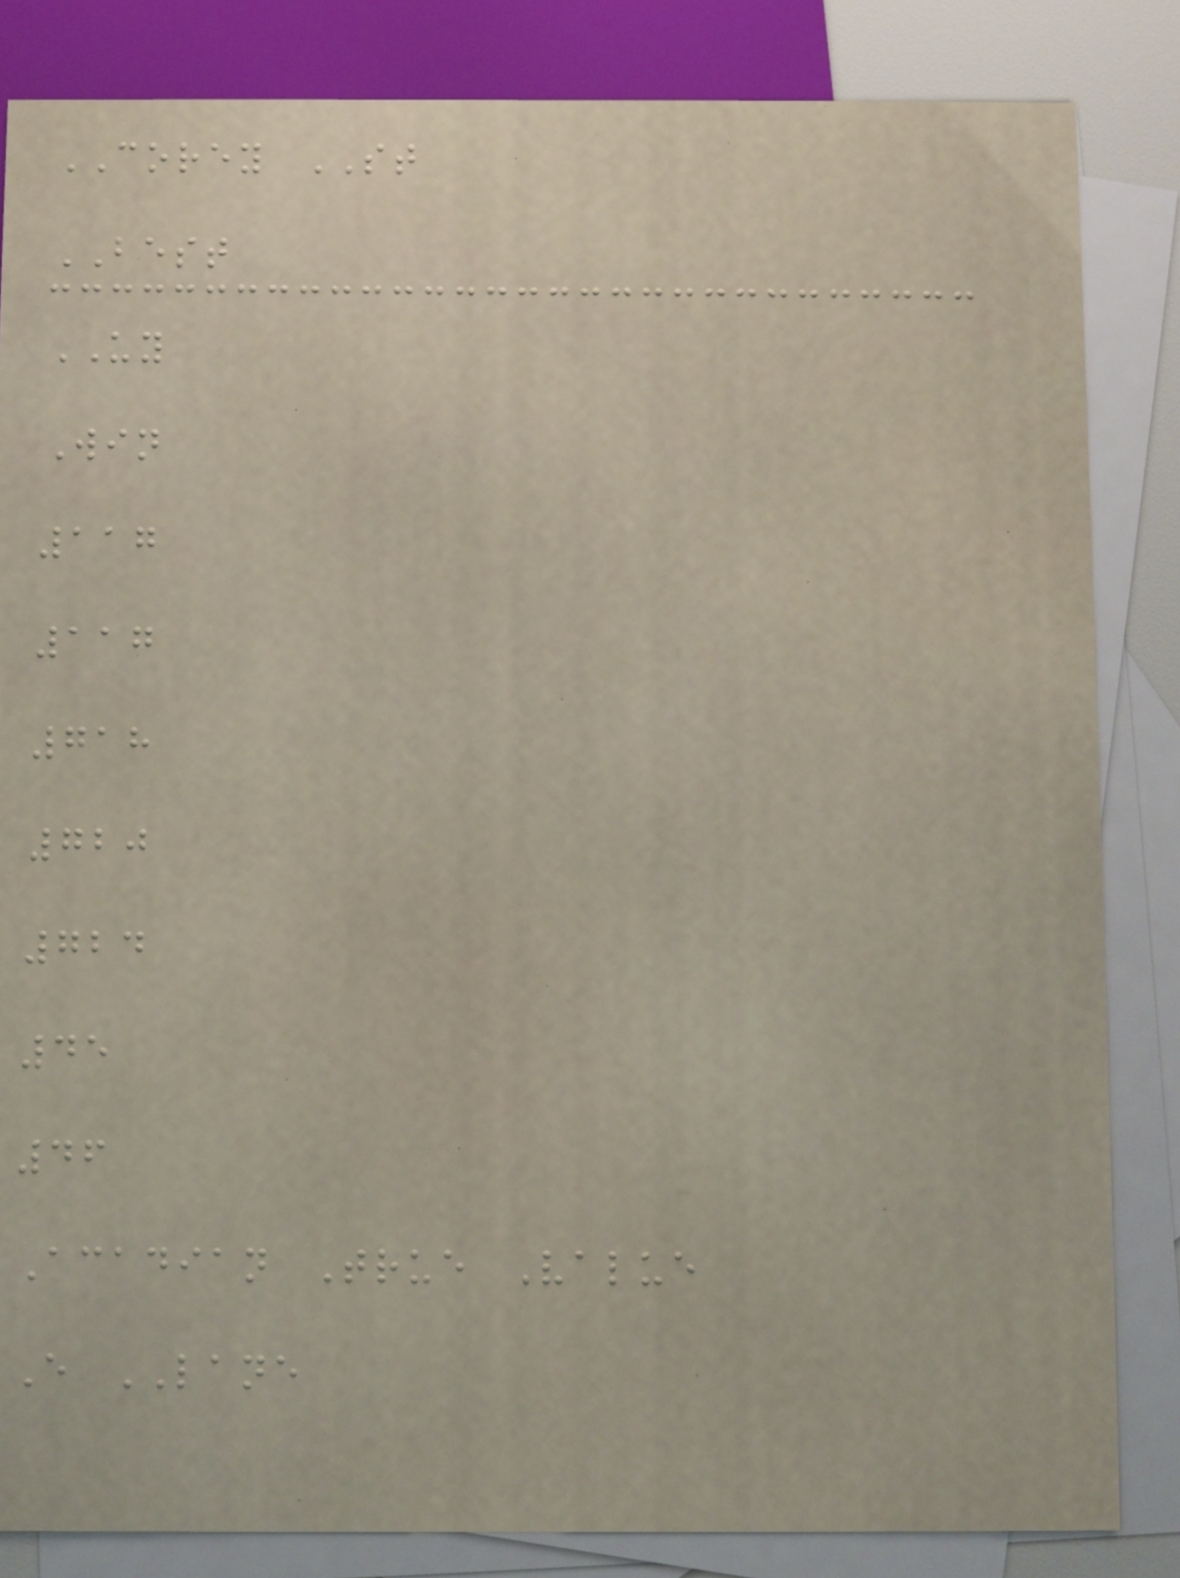COREY ST
BEST
UY
Win
117
117
718
720
724
45
46
Acadian True Value
E LANE
